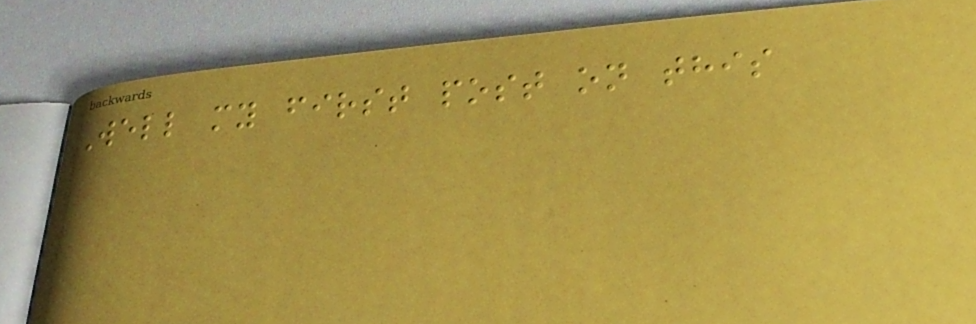Well my first post on this
